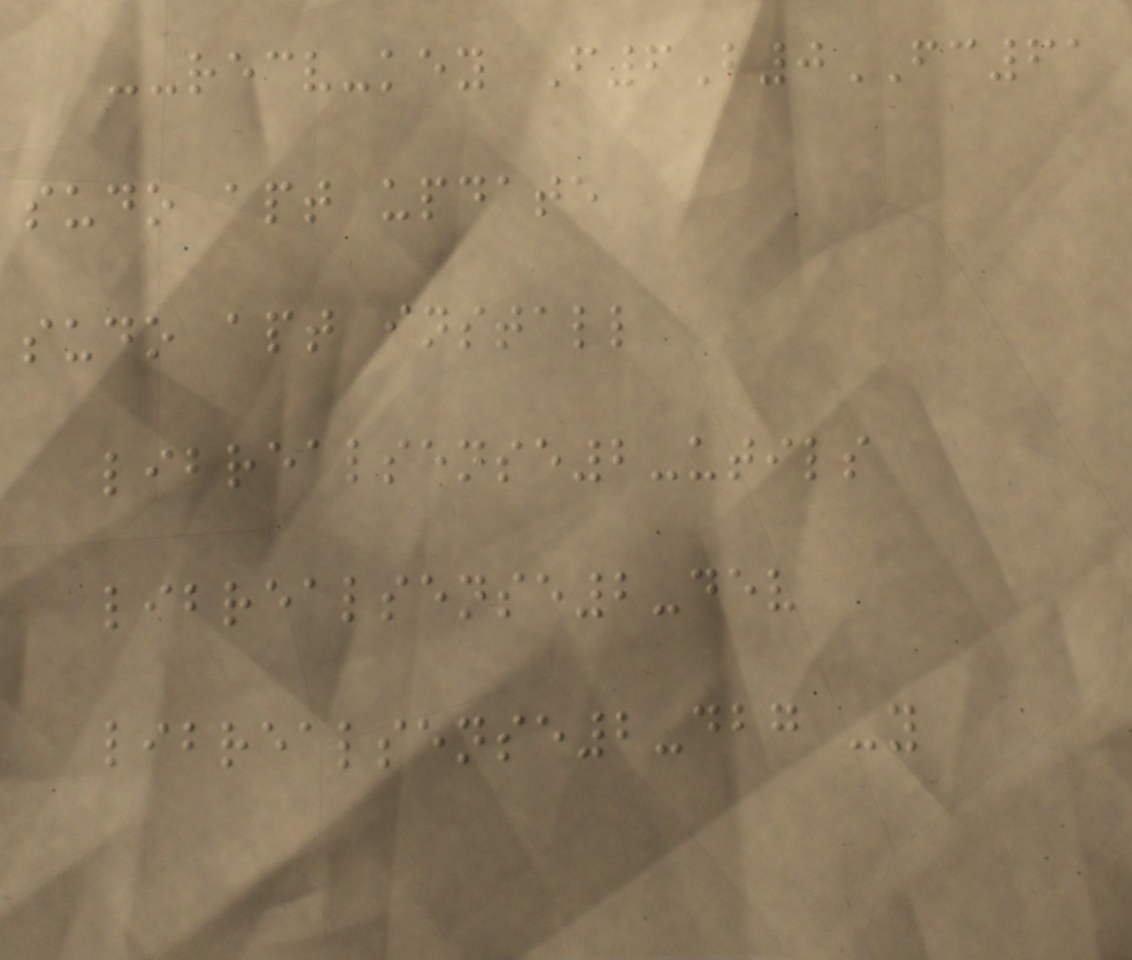--recv-key F6B0FC61
sudo apt update
sudo apt install
librealsense2-utils
librealsense2-dev
librealsense2-dbg -y
